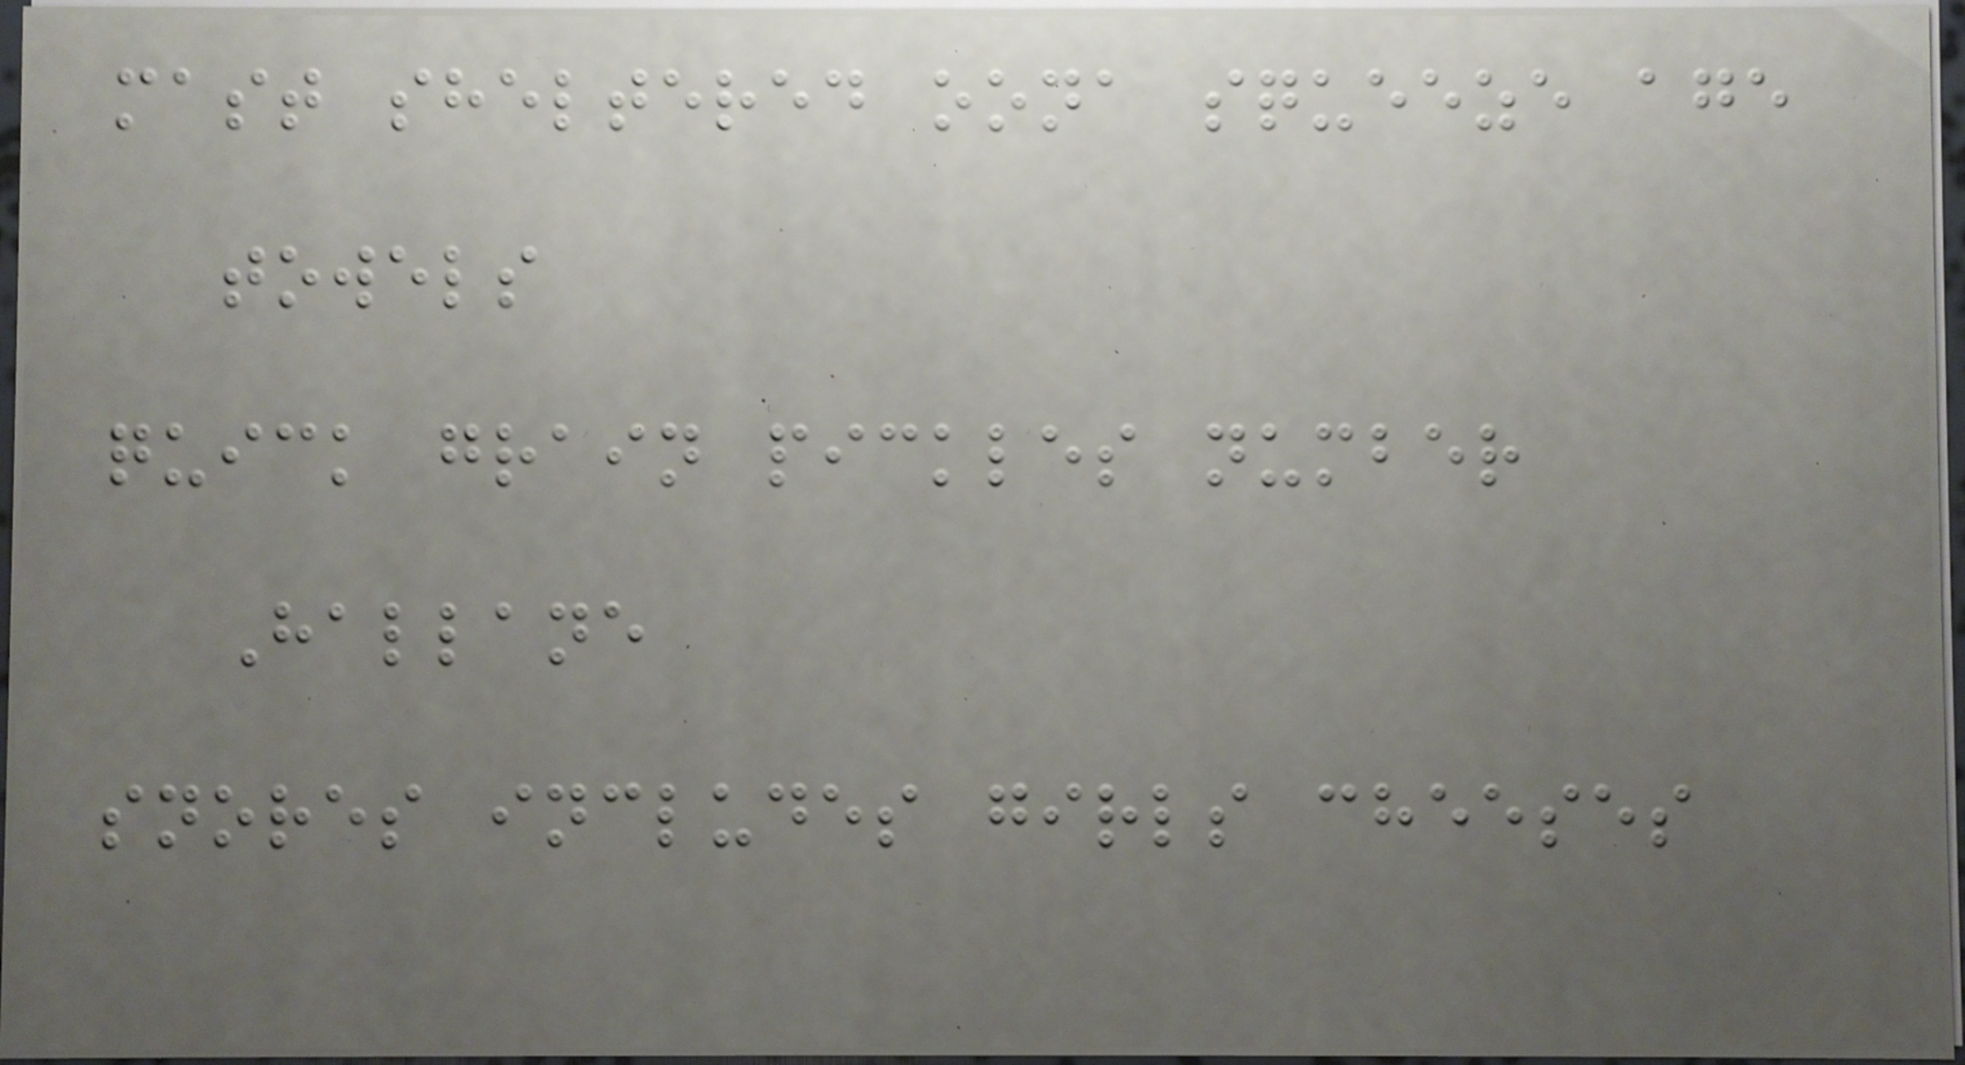mast sheltered oona squeeze age
towels
quick grain pickles number
Hallane
snores includes girls cheeses
